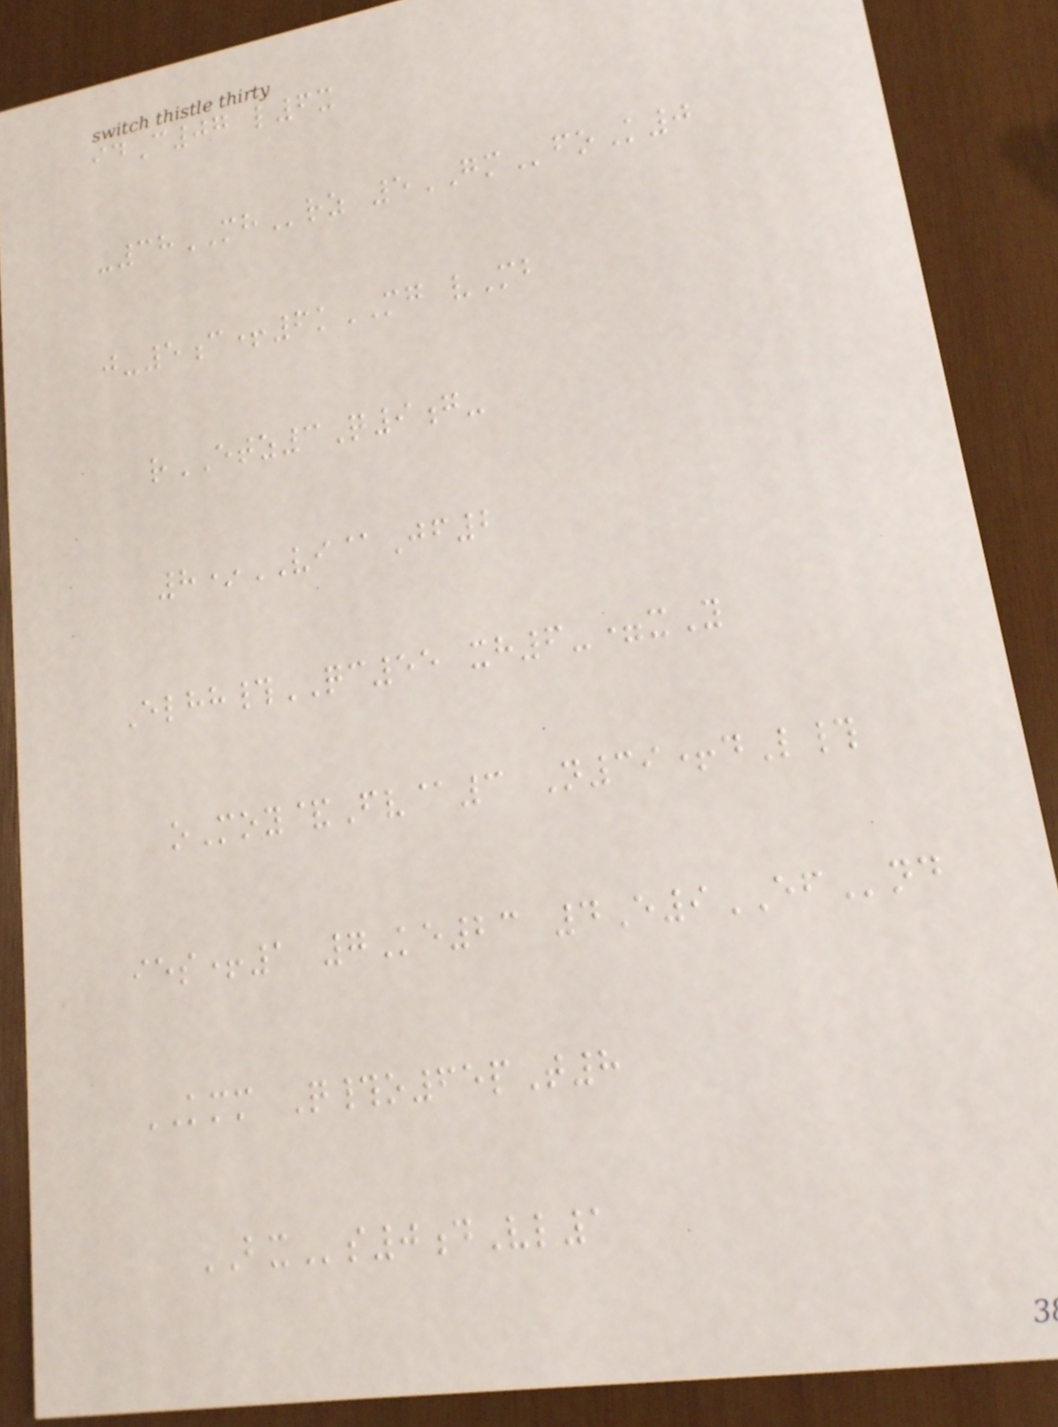idC07 l6x
-38MHrz 5GMfoK0
j-5c+6kMG vMb
rETZ3Q9g-
8*VI@Jf2
Elhh#QC55 xh6-=xY
oMoy&Fv@3 N39+dL#
ies+1 7Ke23 4E9EFnd
KMM Q#o65pT8
BXs0dVl1
